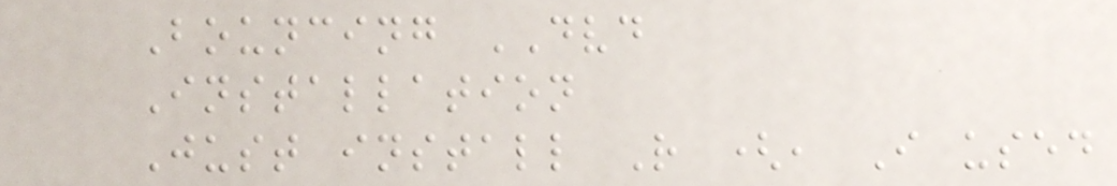Bouncing DVD
Installation
Just install R (, I used
